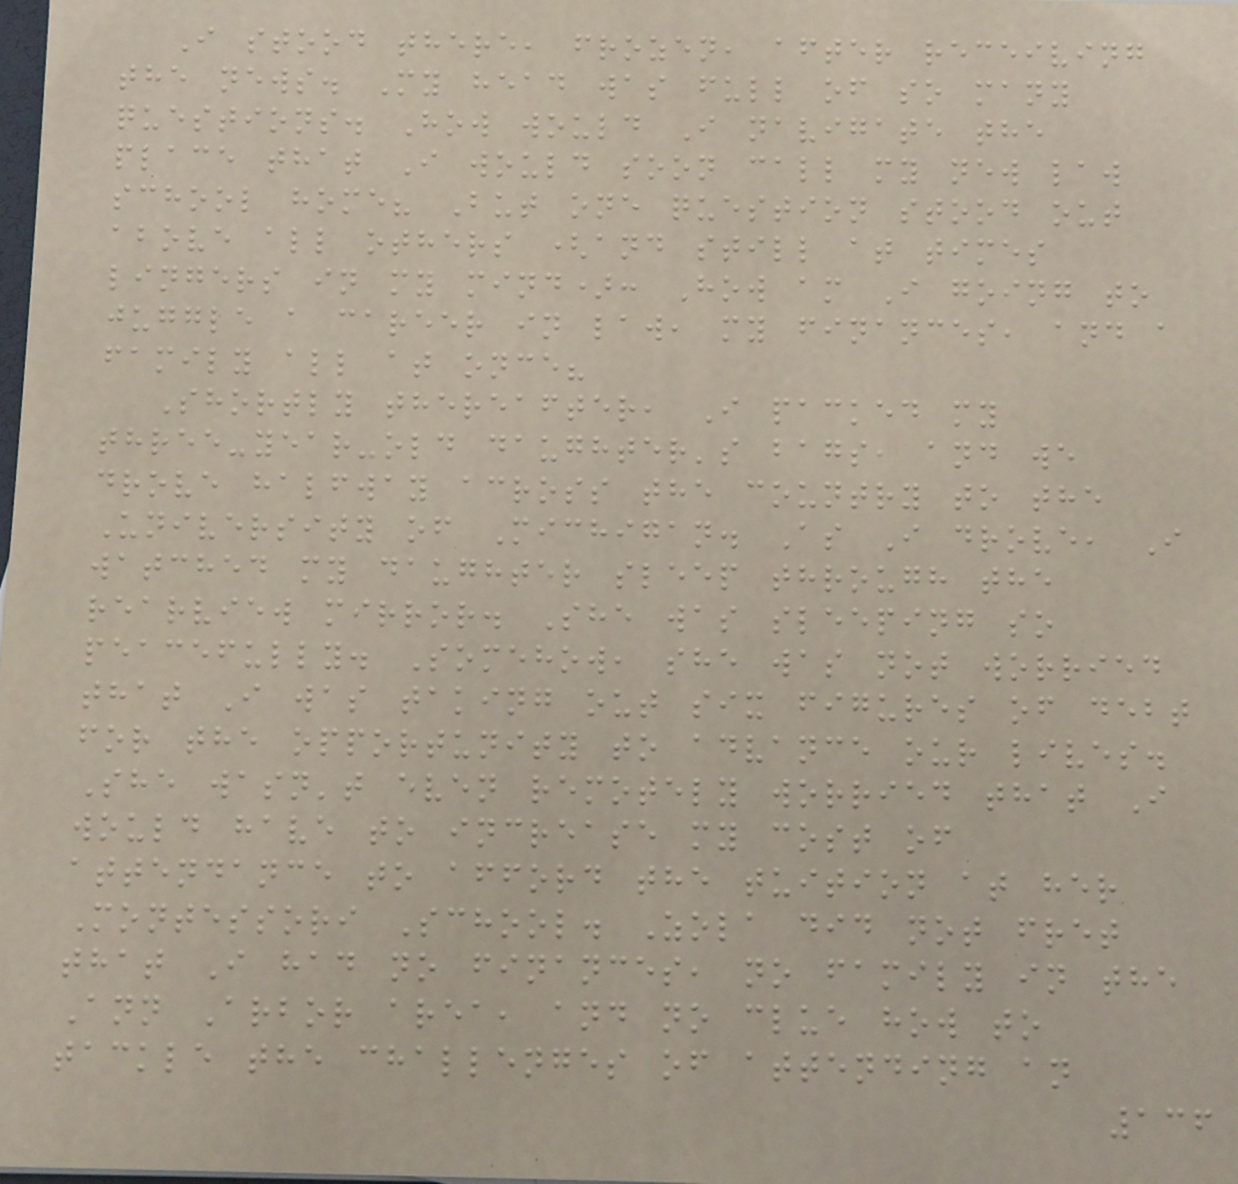I stood there, frozen, after receiving
the news. My head was full of so many
questions. How would I navigate the
place that I would soon call my new law
school home? But one question stood out
above all others (and still at times
lingers in my mind): How am I going to
juggle a career in law, my finances, and a
family all at once?
Shortly thereafter, I packed my
three-year-old daughter's bags, and we
drove halfway across the country to the
University of Michigan. As I drove, I
watched my daughter sleep through the
rearview mirror. She was sleeping so
peacefully. Somehow, she was not worried
that I was taking out six figures of debt
for the opportunity to advance our lives.
She wasn't even remotely worried that I
would have to increase my cost of
attendance to afford the tuition at her
Montessori School. Zola did not fret
that I had no finances, no family in the
Ann Arbor area, and no clue how to
tackle the challenges of attending an
136
